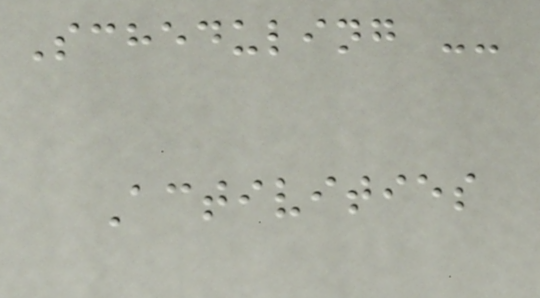Scheduling --
Activities
